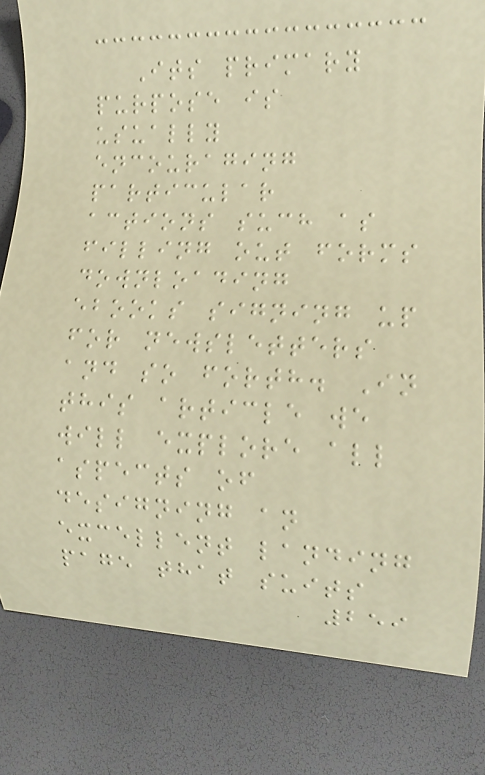Its primary
purpose is
usually
encouraging
particular
actions such as
filling out forms
downloading
ebooks signing up
for newsletters
and so forth. In
this article we
will explore all
aspects of
designing an
excellent landing
page that suits
259
